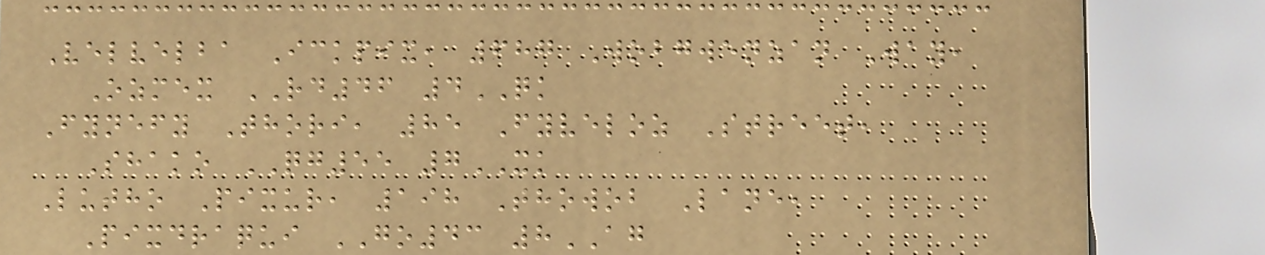Velvelba Ickpix, 687 Wobgwenzan Way,
Ozmex RD46 4QK
Fynefy Thori, 85 Fyveloz Street,
Shako QG55 7XK
Lutho Pixur, 198 Thowob Lane,
Pixdraqui GO43 8AG
